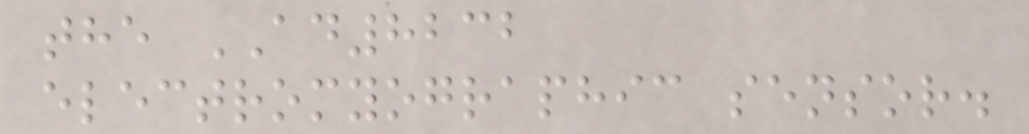the AD8232
electromyographic sensor.
